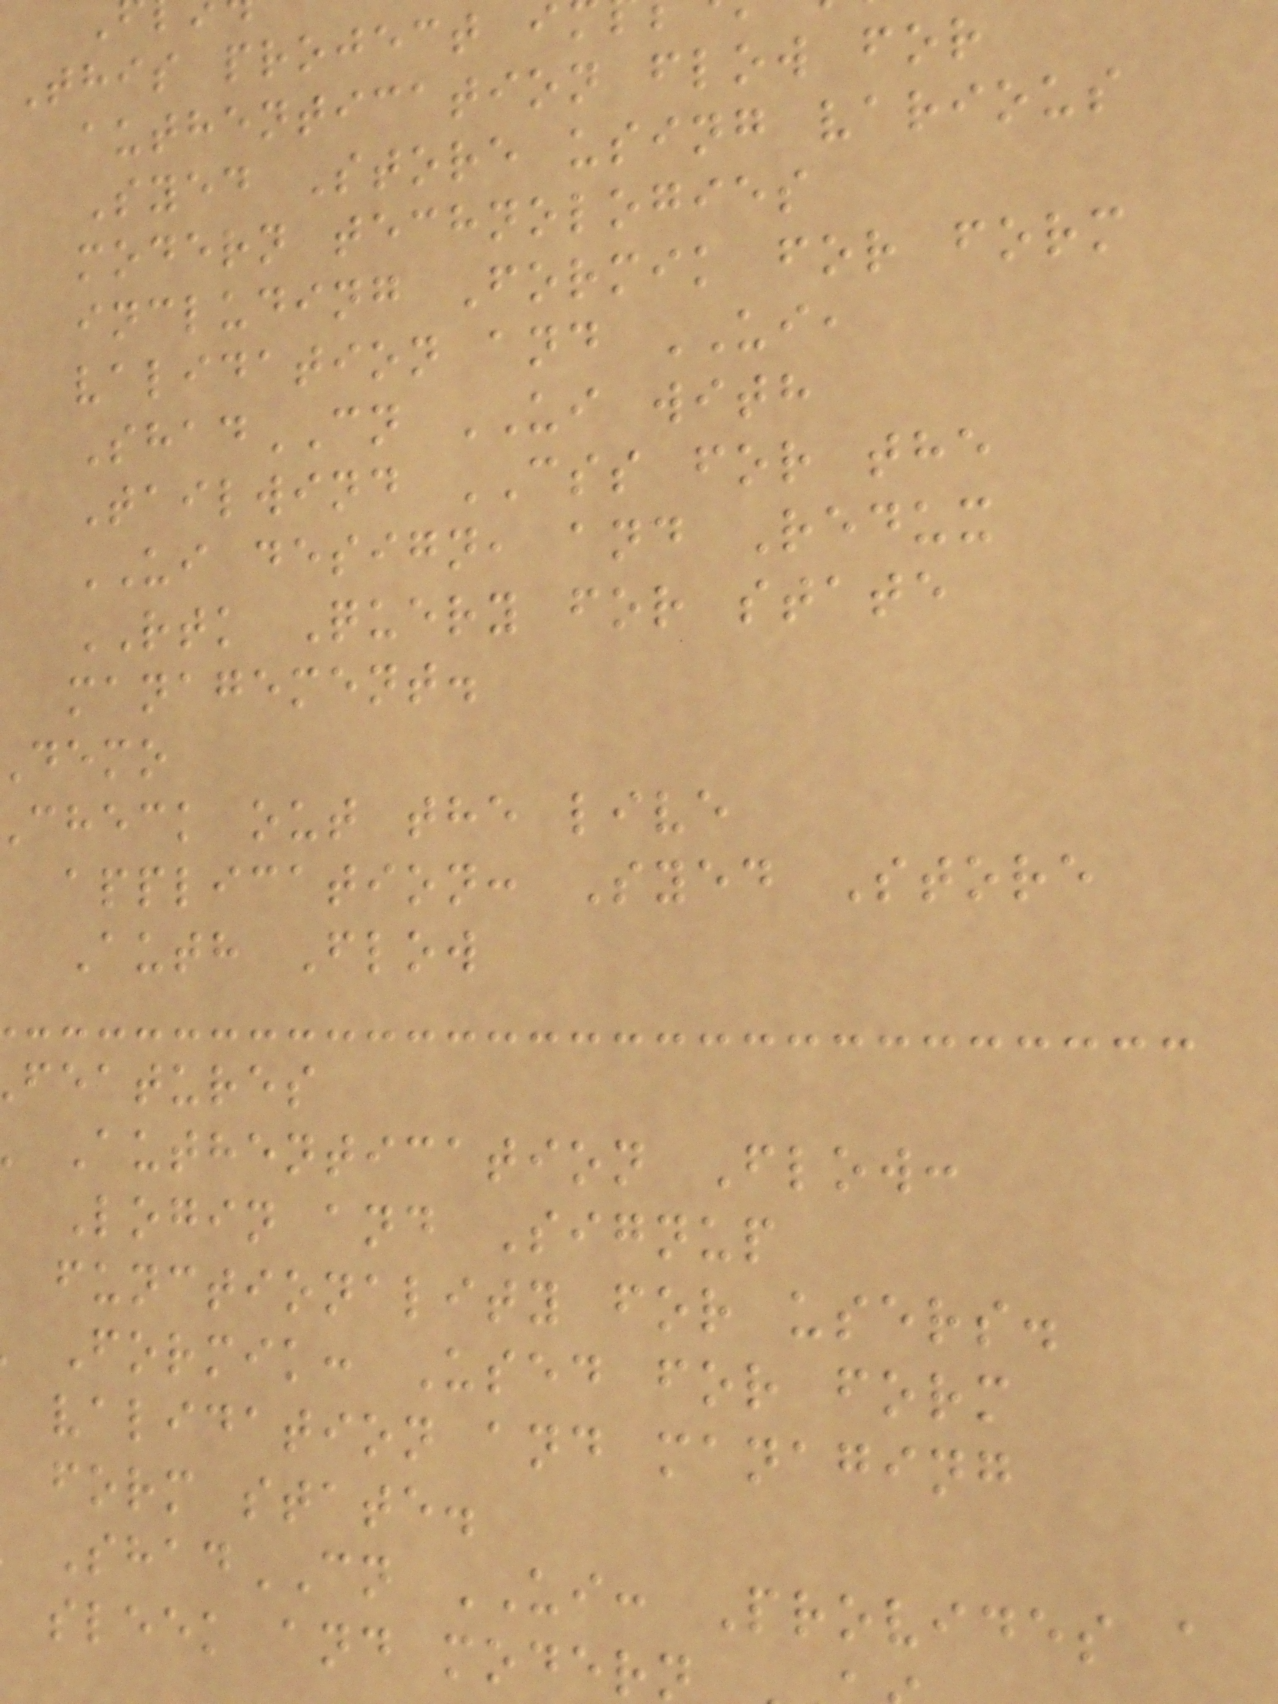This project i
authentication flow for
Syed Store using various
modern technologies
including Formik for form
validation and UI,
ShadCN UI with
Tailwind CSS for the
UI design, and Redux
RTK Query for state
management.
demo
check out the live
application: Syed Store
Auth Flow
features
Authentication Flow:
Login and Signup
functionality for users.
Formik: Used for form
validation and managing
form state.
ShadCN UI: Provides a
sleek and modern
